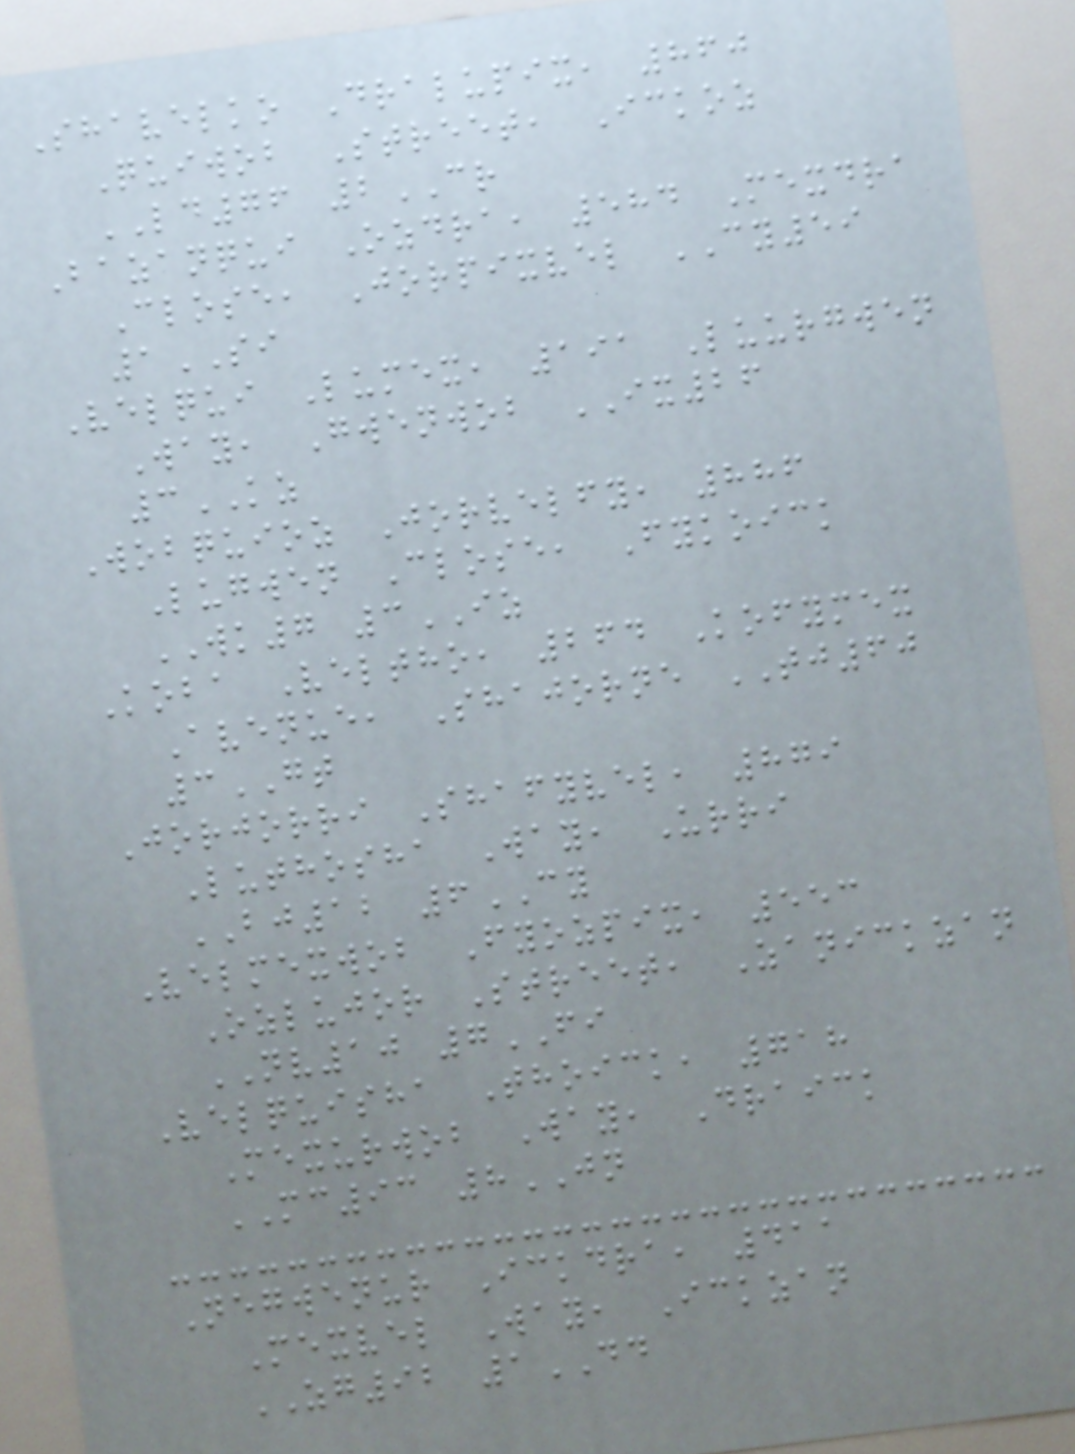Shavelko Dralupix, 860
Quiwob Street, Ickoz
LD76 2CR
Bazanqui Ozdra, 584 Mexdra
Close, Jorpixvel CY59
1SI
Velqui Lumex, 191 Luurgwen
Way, Gwenwob IX26
3KZ
Wobquioz Jorvelfy, 886
Lugwen Close, Fykoick
WK7 3IZ
Koba Veltho, 264 Kofymex
Avenue, Shajorne TJ60
3GT
Jorjorri Shafyvel, 879
Luthosha Way, Urri
BJ12 6CY
Velmexwob Fyozpix, 553
Ozlujor Street, Zanickzan
NV10 7FI
Velquisha Thoick, 718
Mexurwob Way, Draick
MC93 8JN
Negwenur Ickdra, 411
Mexvel Way, Ickzan
ZG92 1DD
